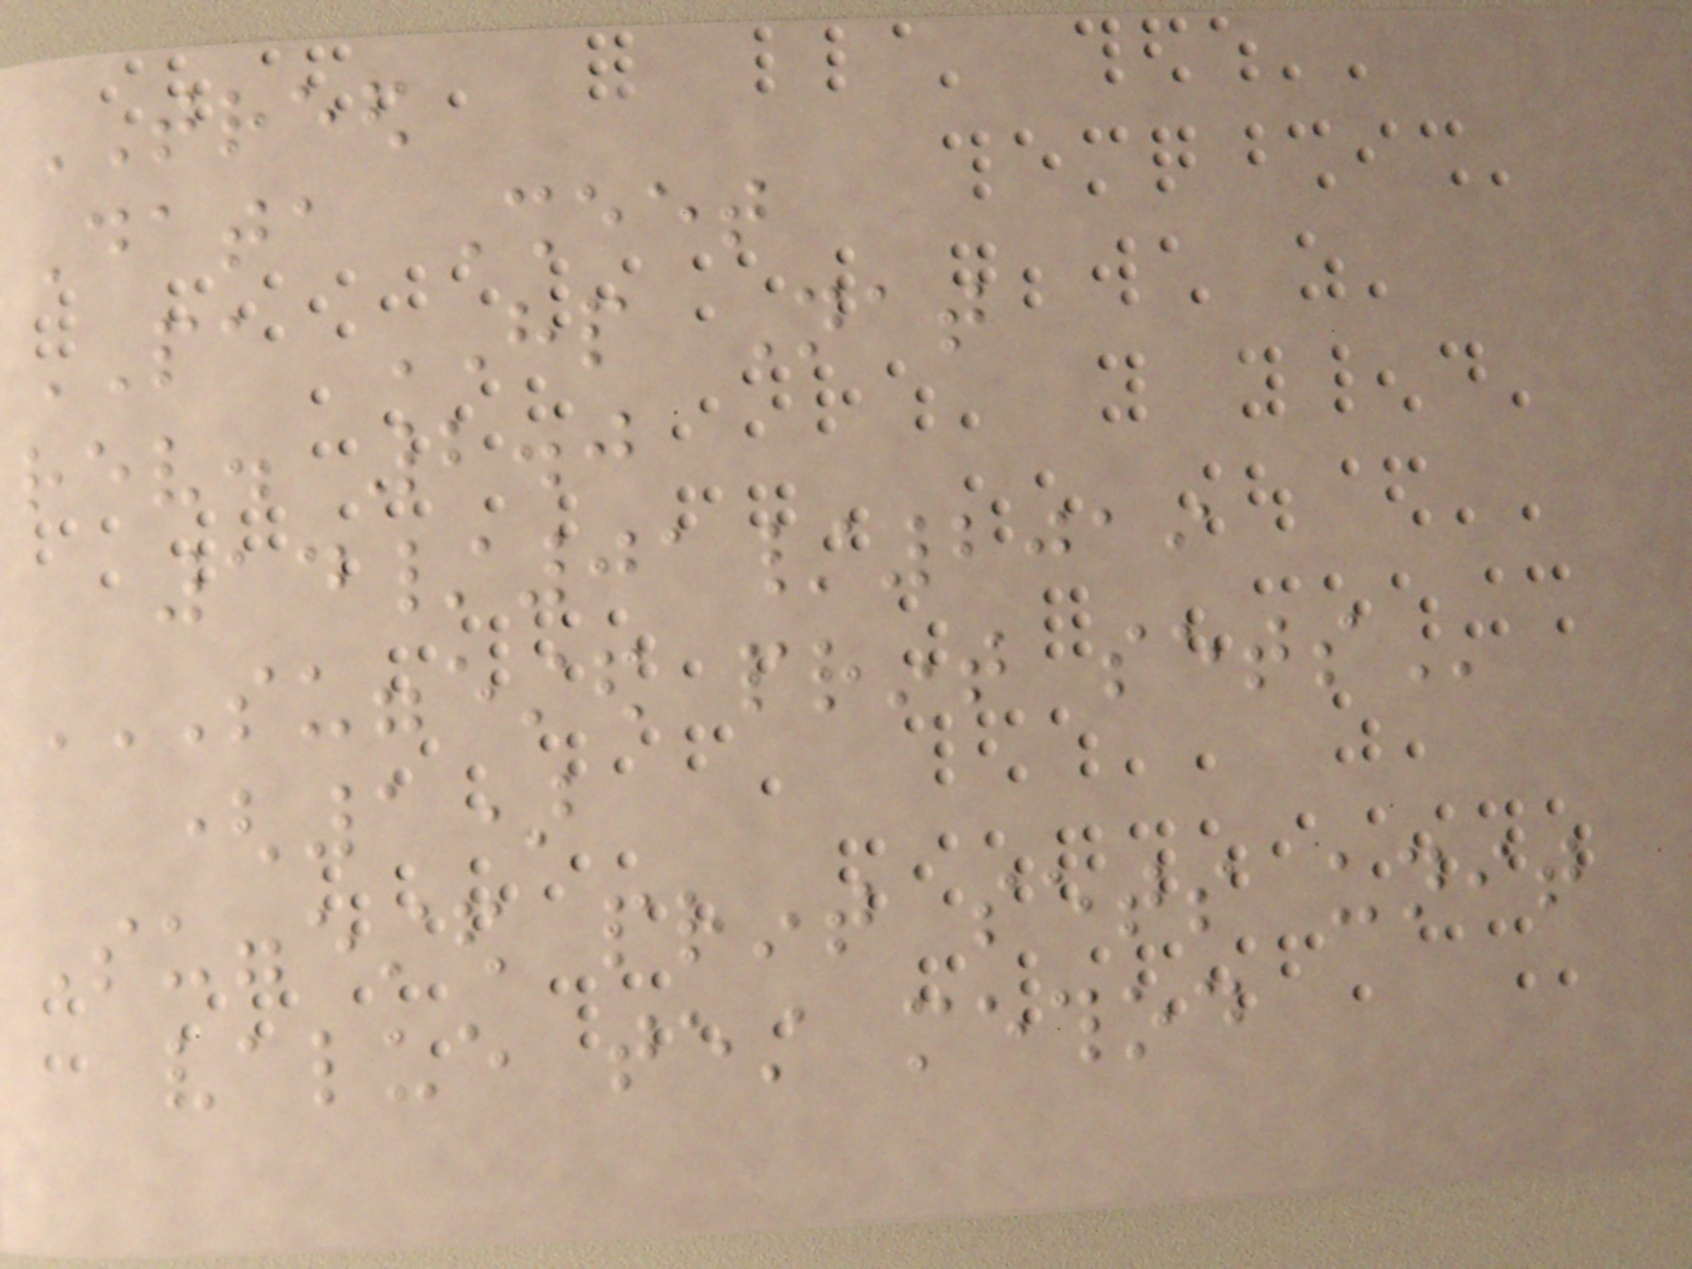TREED
Data Sheet
PA HP Nat
rev. 2.0
14/01/2019
SUGGESTED PRINT SETS
(1)
Suggested print sets unit
value test method
